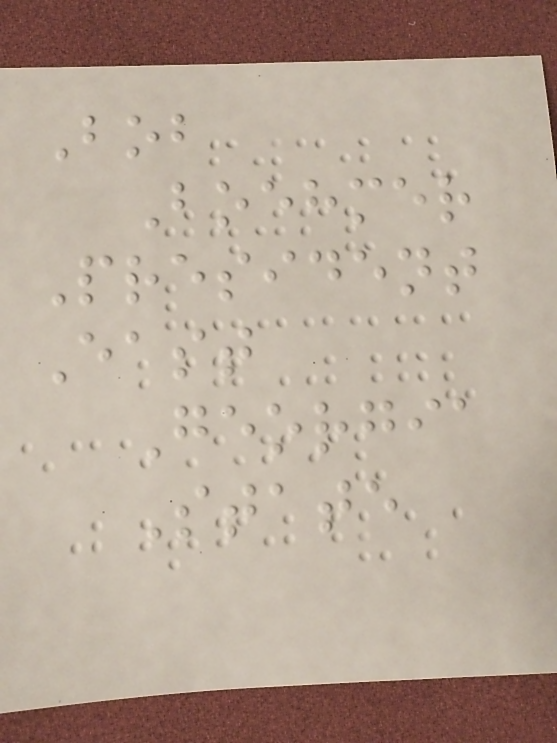Bob
Boehmer
President
East
Georgia
State
